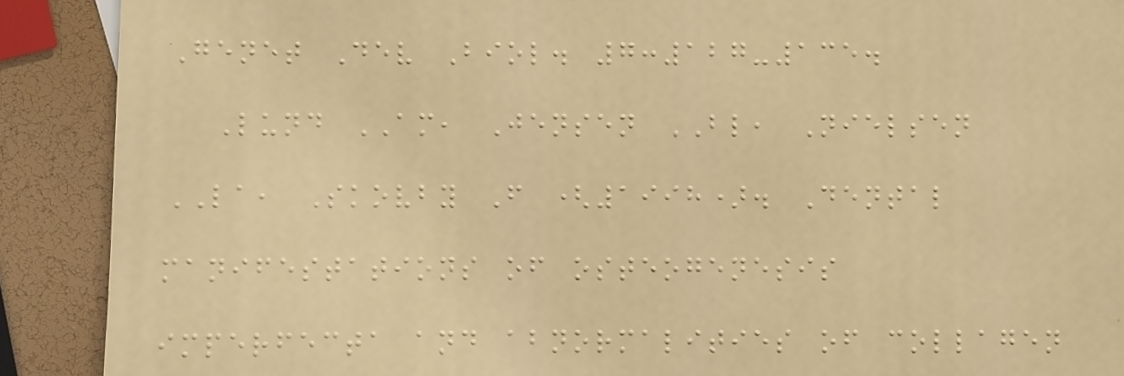Genet Dev Biol. 7:127-135.
Lund AM, Jensen BL, Nielsen
LA, Skovby F (1998). Dental
manifestations of osteogenesis
imperfecta and abnormalities of collagen
